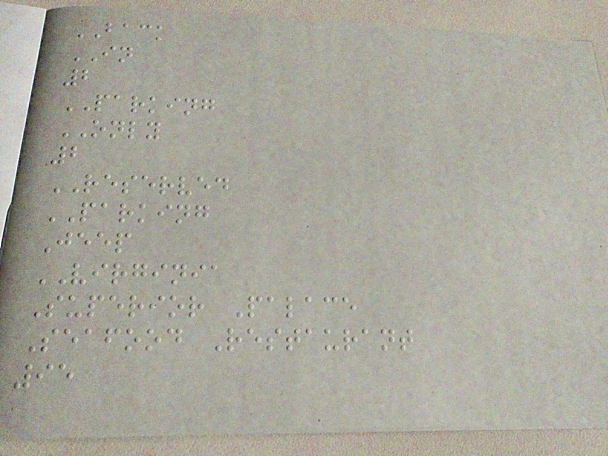BACK
IN
2
PARKING
ONLY
2
RESERVED
PARKING
Jeep
VIRGINIA
Superior Palace
Seafood Restaurant
95
